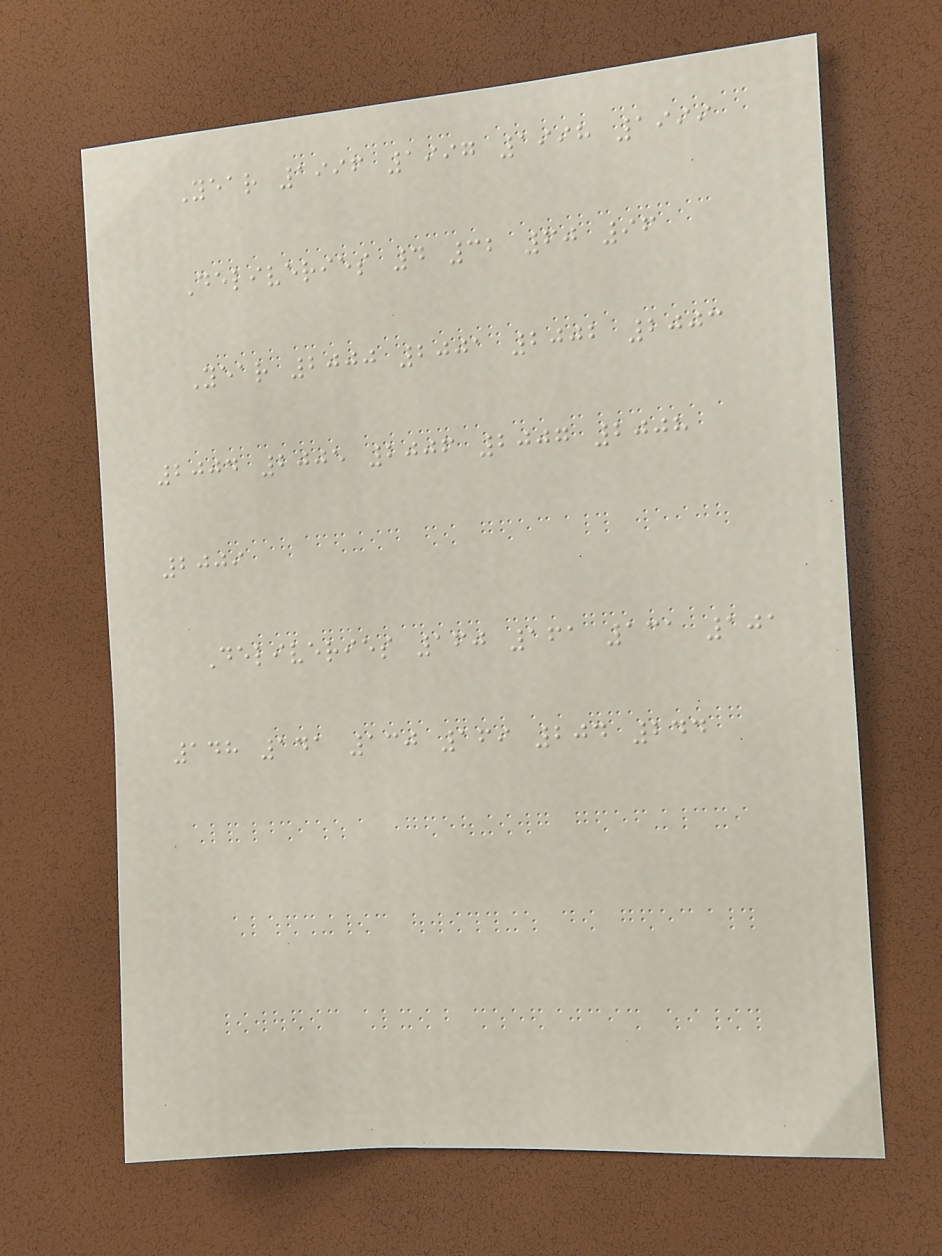Year 1996 1997 1998 1999
Deliveries 4 32 60 96
Year 2000 2001 2002 2003
2004 2005 2006 2007 2008
2009
Deliveries 160 161 131 101
148 141 130 169 204 244
